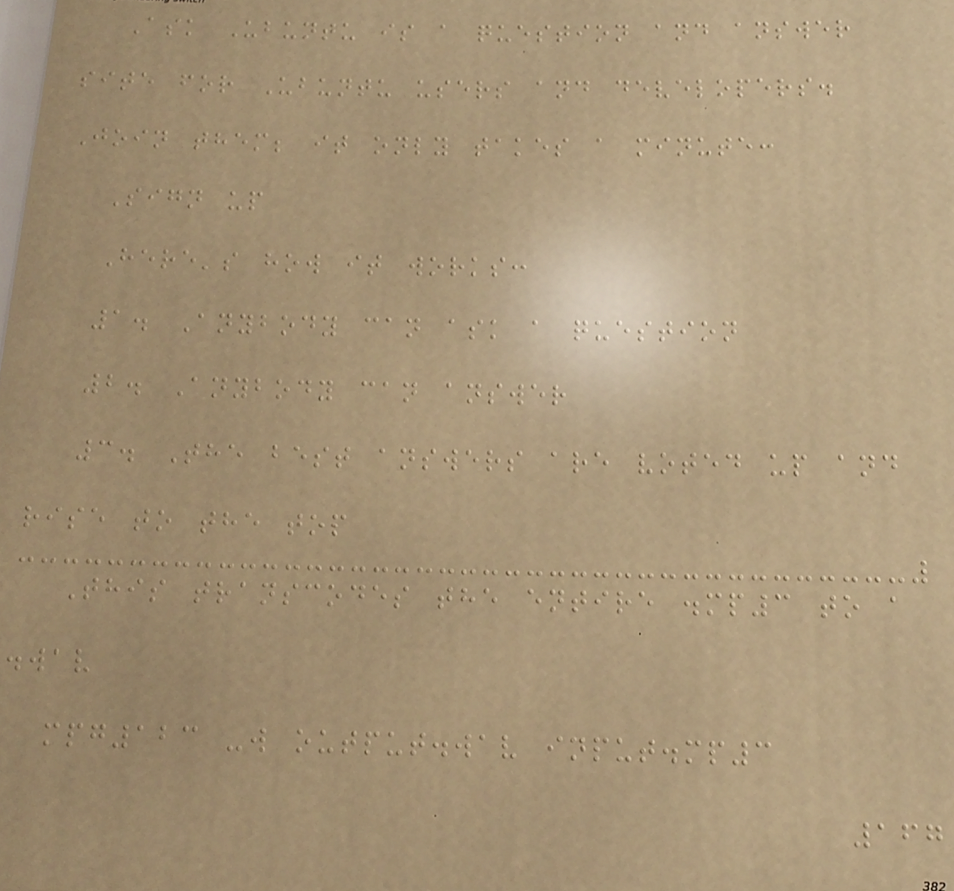Ask Ubuntu is a question and answer
site for Ubuntu users and developers.
Join them; it only takes a minute:
Sign up
Here's how it works:
1. Anybody can ask a question
2. Anybody can answer
3. The best answers are voted up and
rise to the top
This transcodes the entire .mp3 to a
.wav
mpg123 -w output.wav input.mp3
167
